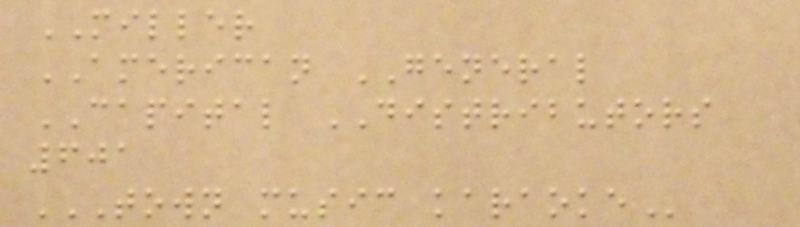MILLER
AMERICAN GENERAL
CAPITAL DISTRIBUTORS
601
TOWN MUSIC KARAOKE
